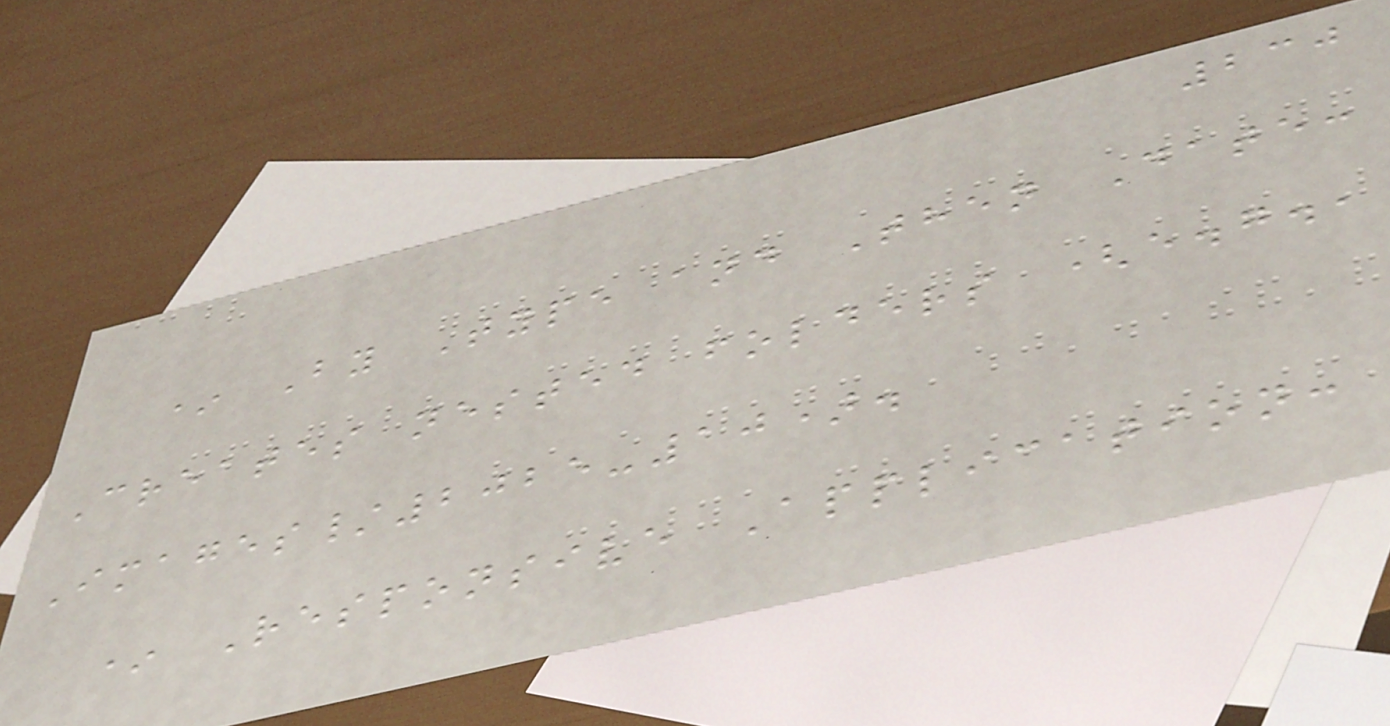230
* By Type and Then Date:
Creates nested folders (e.g.,
Images/2025-10).
* Responsive Application:
